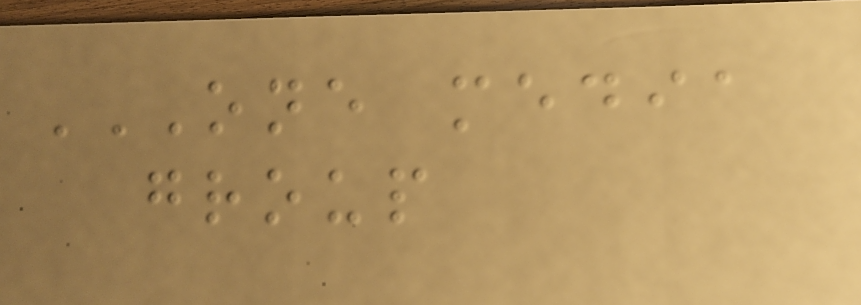ONE MEDIA
GROUP
